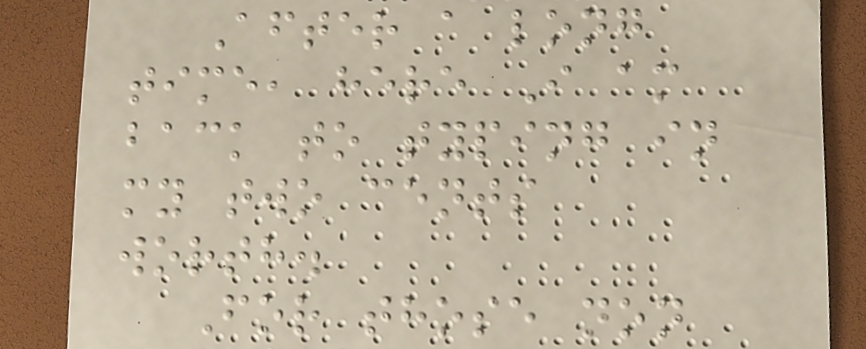After a long
time, here I am
back to typing in
my two cents
worth.
For those non
